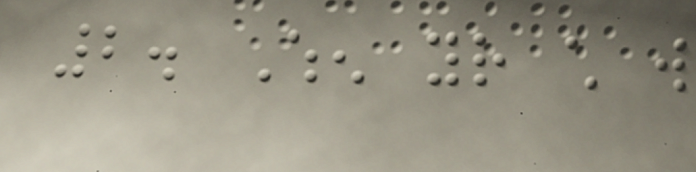2. When your child will
